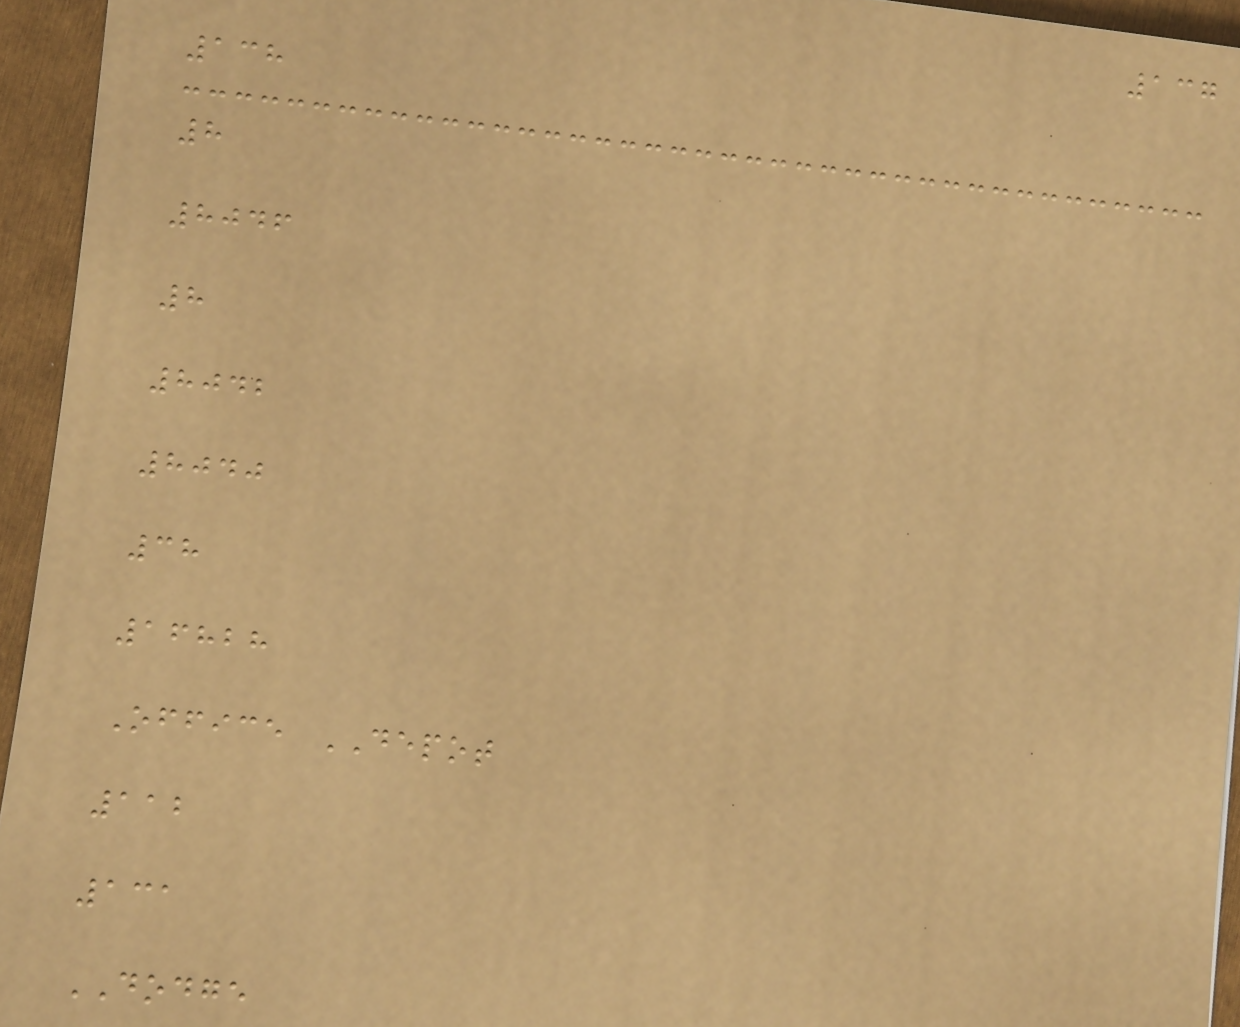137
138
8
8046
8
8042
8040
38
16828
Office DEPOT
112
131
DODGE
